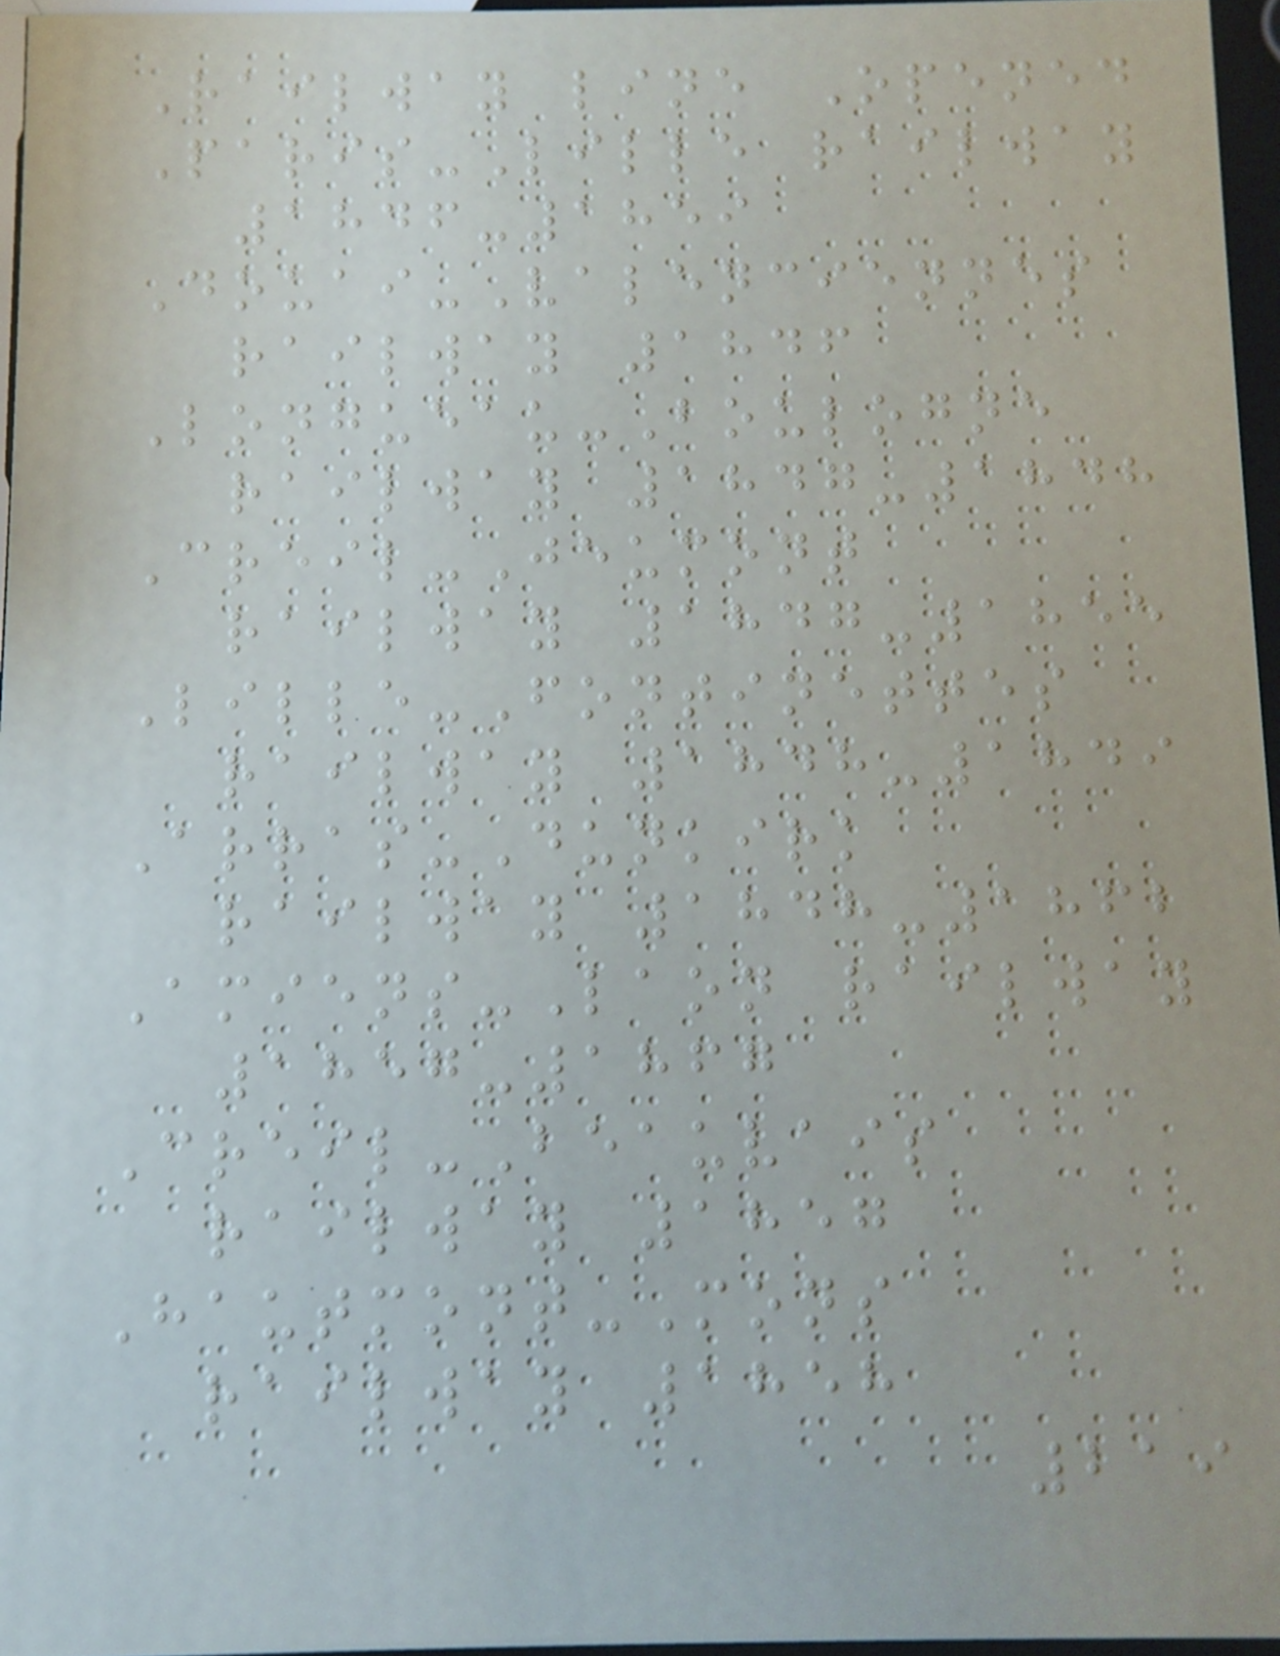Railway line Opened
Paris-Lille railway
1846-1859
Douai-Valenciennes
railway 1846
Longueau-Boulogne
railway 1847-1848
Creil-Jeumont
railway 1847-1855
Lille-Fontinettes
railway 1848-1849
Arras-Dunkirk
railway 1848-1862
Amiens-Laon railway
1857-1867
Creil-Beauvais
railway 1857
Hautmont-Mons
railway 1858
219
